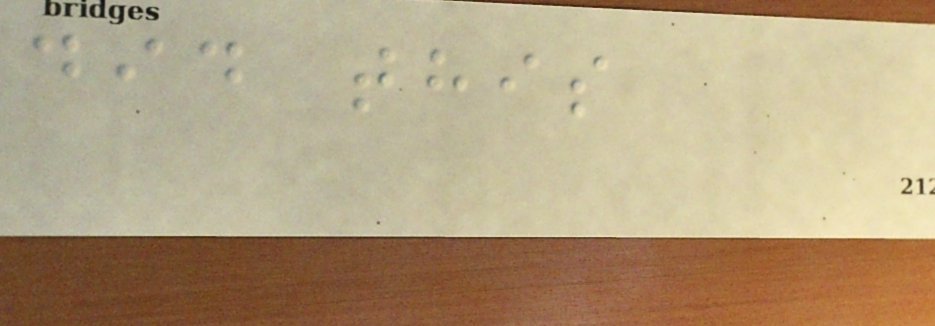did this
